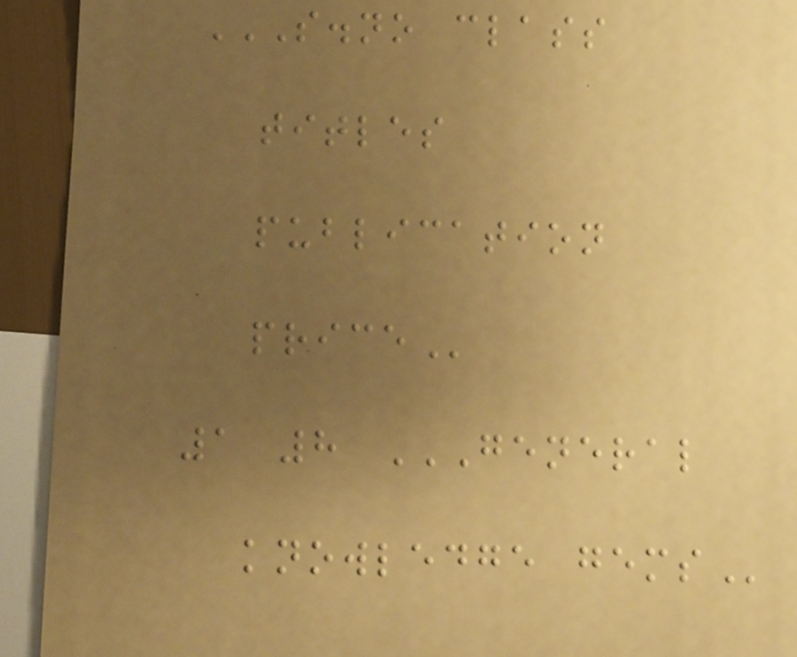S.NO CLASS
TITLES
PUBLICATION
PRICE
1 8 GENERAL
KNOWLEDGE GEMS
